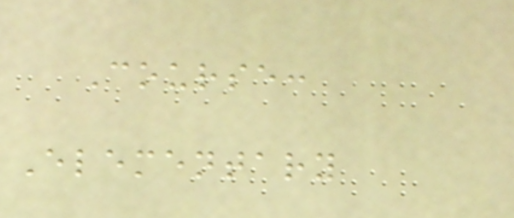Course:
Elementary
